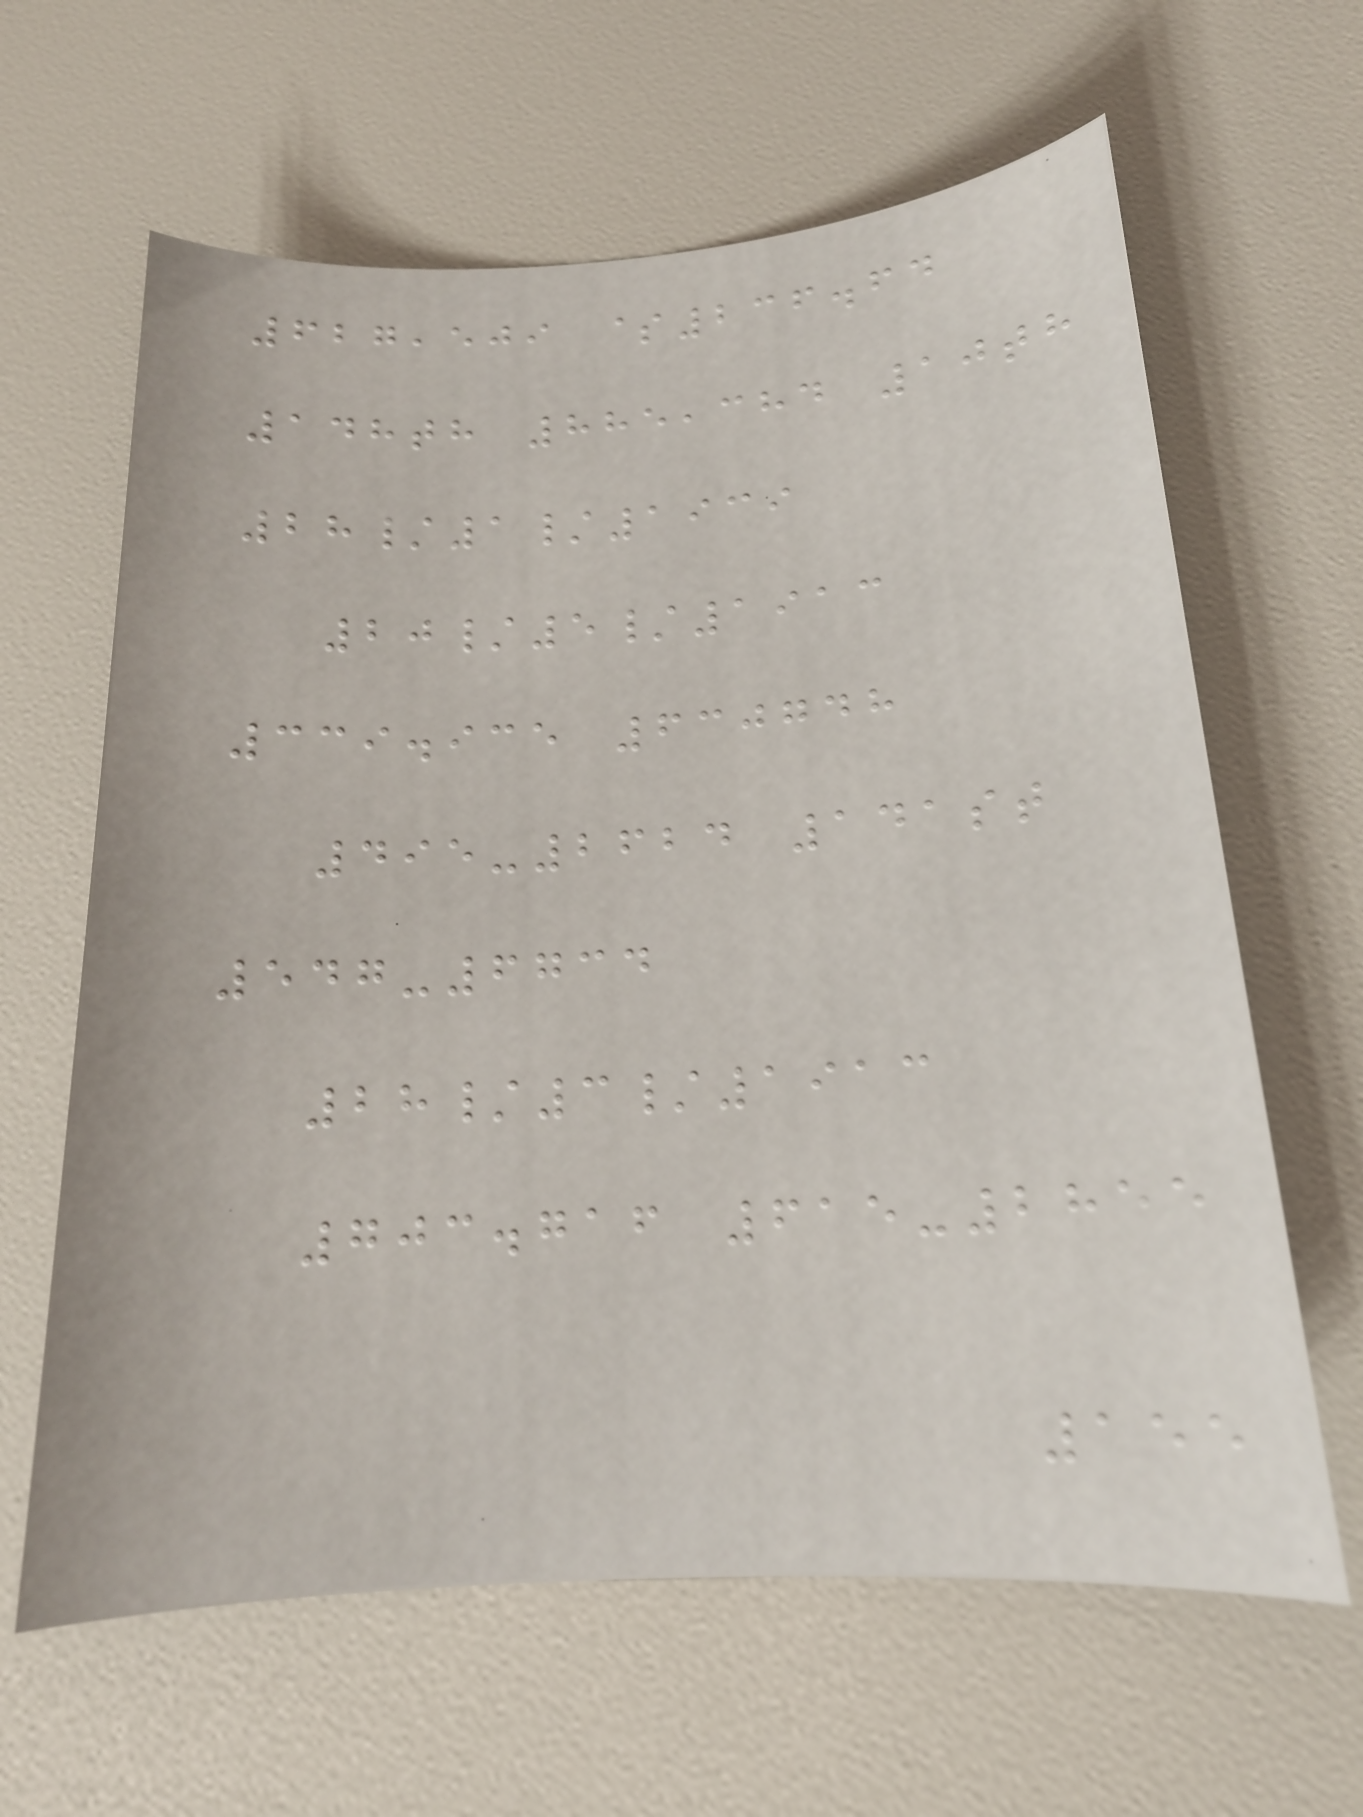627,509 $236.64
148th 885,384 10th
28/1/1939
20/5/1913
339.935 630748
495-2624 141st
547-6734
28/3/1913
703.716 615-2855
155
